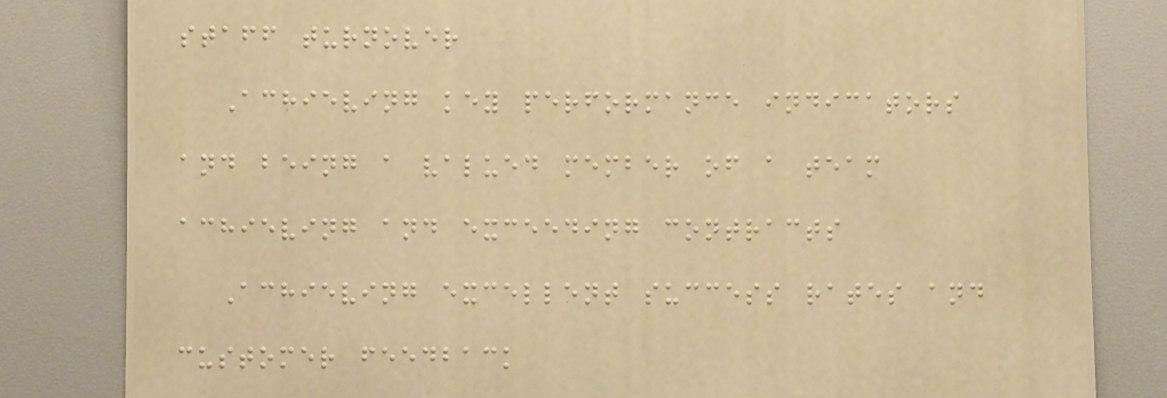staff turnover
Achieving key performance indicators
and being a valued member of a team
achieving and exceeding contracts
Achieving excellent success rates and
customer feedback
